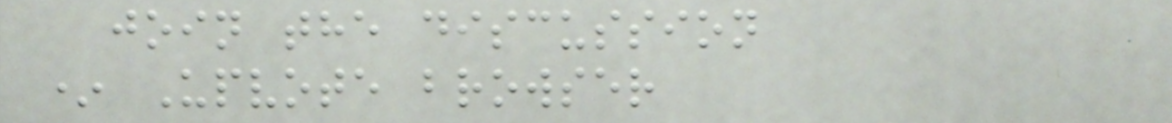join the discussion
* Upvote browser
